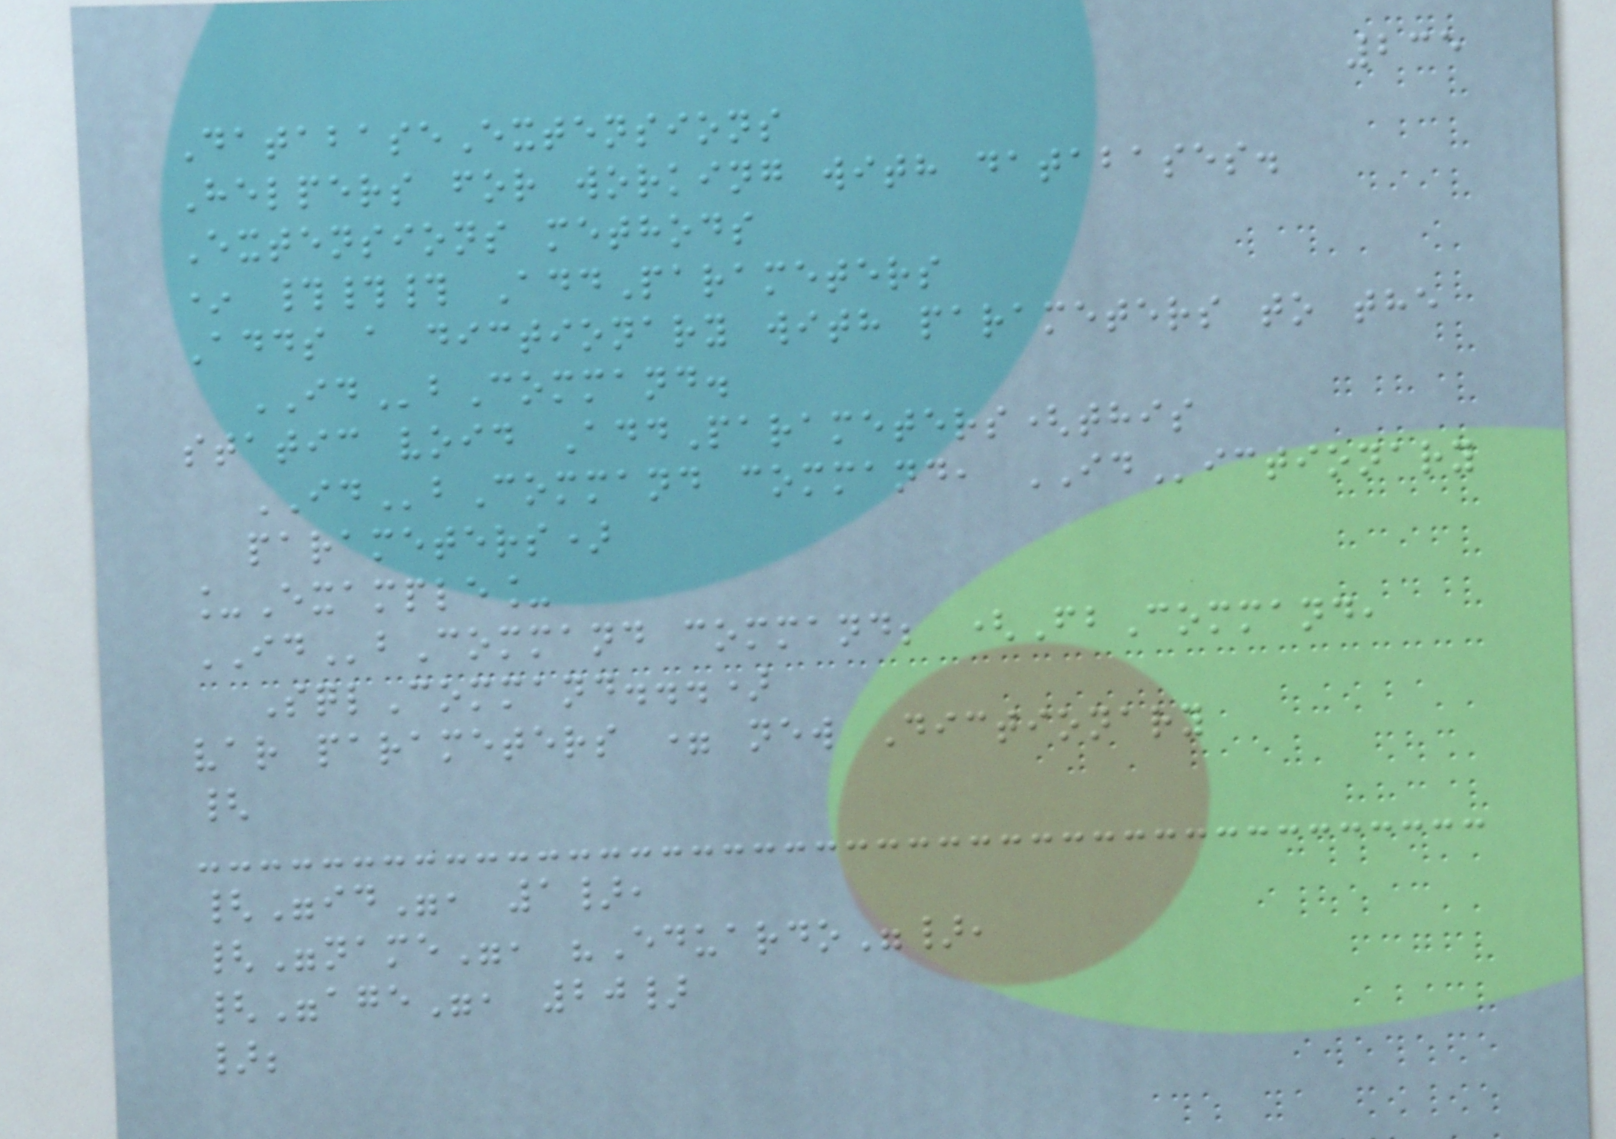235
DatabaseExtensions
Helpers for working with databases.
Extensions methods
* ### AddParameters
Adds a dictionary with parameters to the
IDbCommand.
static void AddParameters(this
IDbCommand command, IDictionary
parameters)
_Example_
IDbCommand command; (FbCommand,
SqlCommand...)
var parameters = new Dictionary
{
{"id", 1},
{"name", "Eduardo"},
{"age", 20}
};
